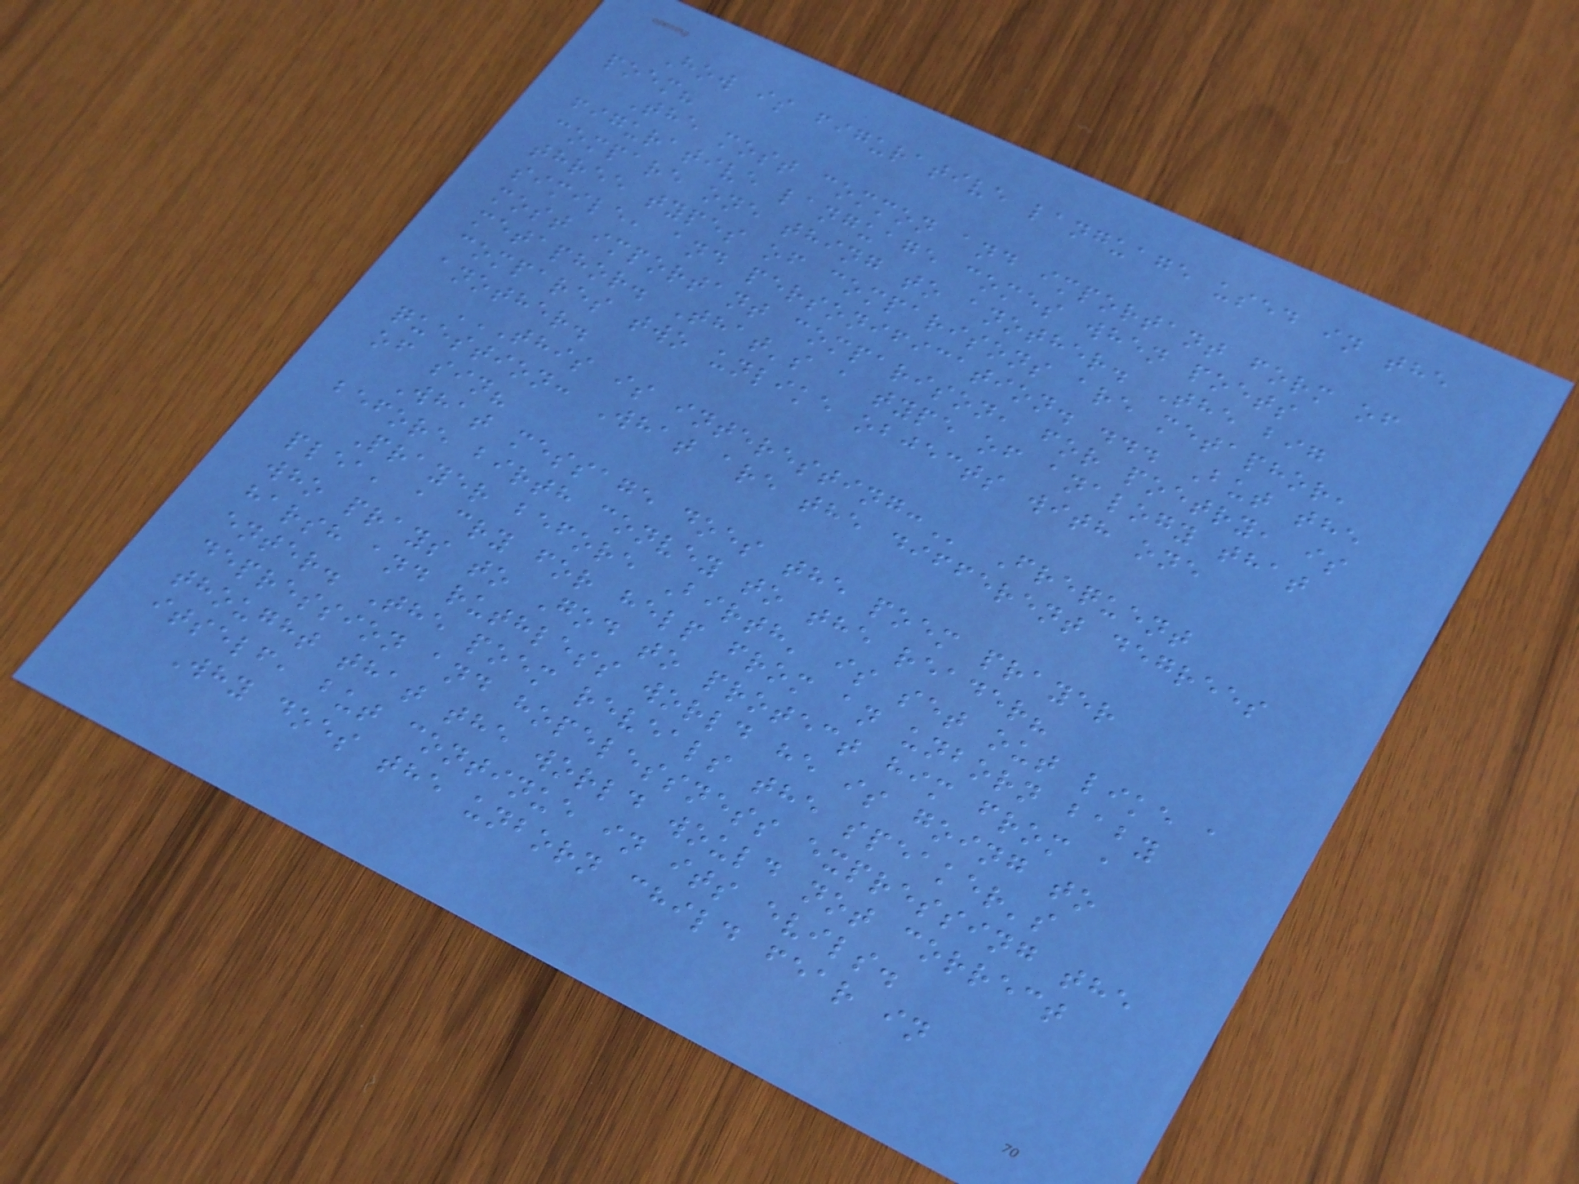How is figurative language used in the
poem?
The most common and important form of
figurative language comes when poets
compare one thing to another. The big
three types of comparisons are metaphor,
simile, and personification. ... But the
most important comparison, for poetry, is
metaphor. That's a type of analogy that
compares two unlike objects with one
another.
THIS IS INTERESTING: Frequent
question: What are the different degrees
of sin?
What message does the poem prayer
before birth convey to the reader?
Prayer before Birth' is set out like a
plea, a cry for help from an unborn baby
who prays to God to protect him from a
harsh and ruthless world he is going to
enter. The poem reveals the speaker's
depression and hopelessness expressing the
thought that the world would not correct
itself, but continue in its evils.
Why does the unborn child fear in
